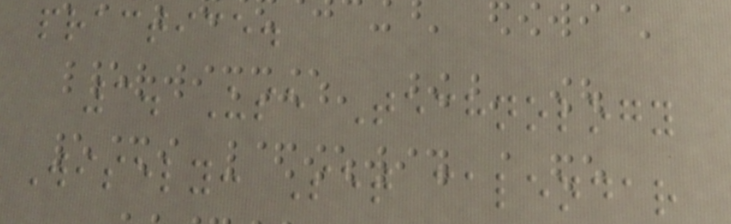practice.
3. Use Technology
Wisely: Set calendar
